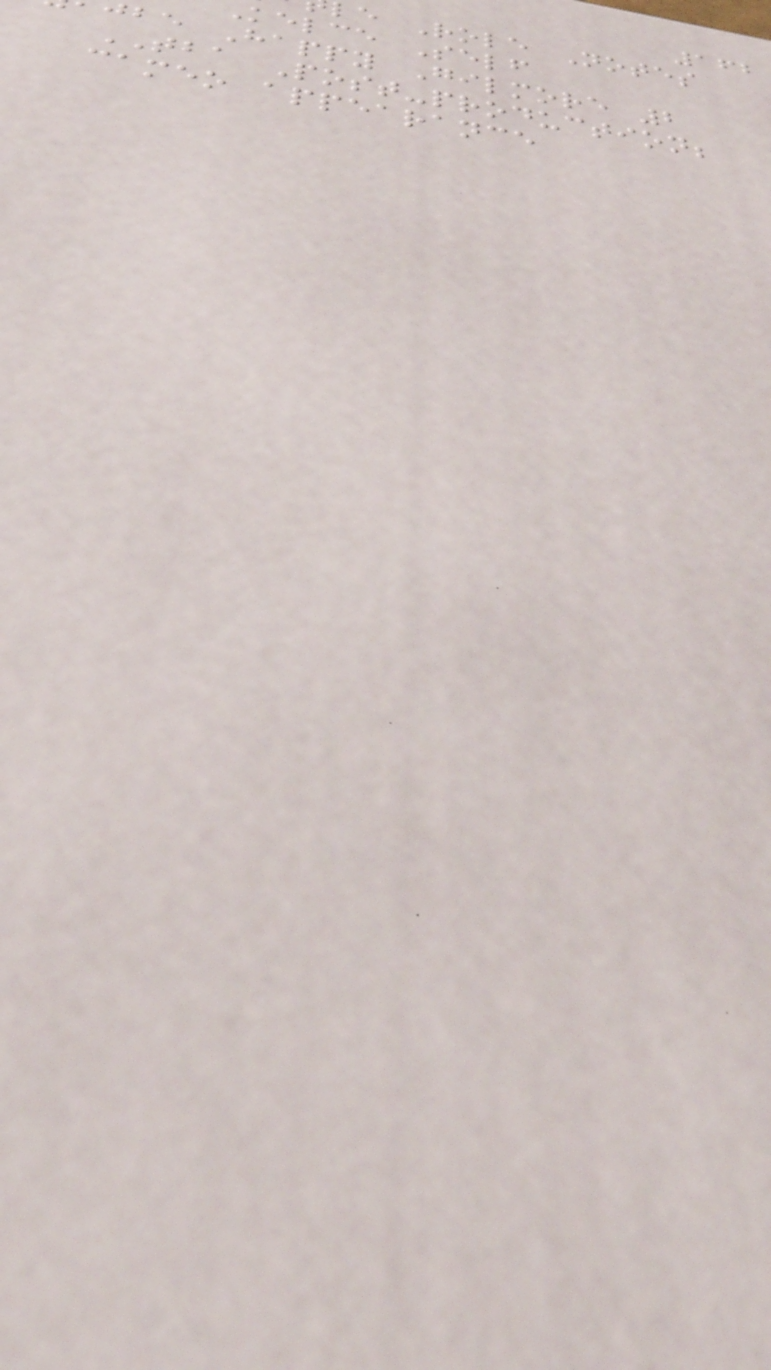162
e Role Notes
kelce Self
be Happy Gilmore 2
TBA Post-production;
cameo appearance
